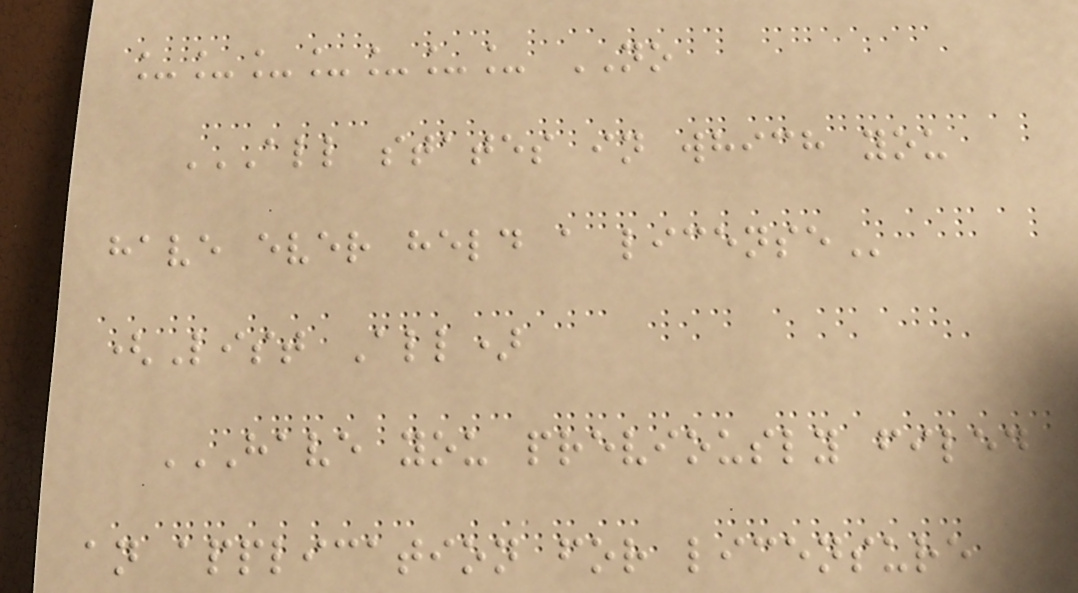_______ NO
ALL STATES IN WHICH YOU
HAVE EVER HELD A LICENSE
(List All)
HAVE YOU PREVIOUSLY FILED
AN APPLICATION FOR LICENSURE
